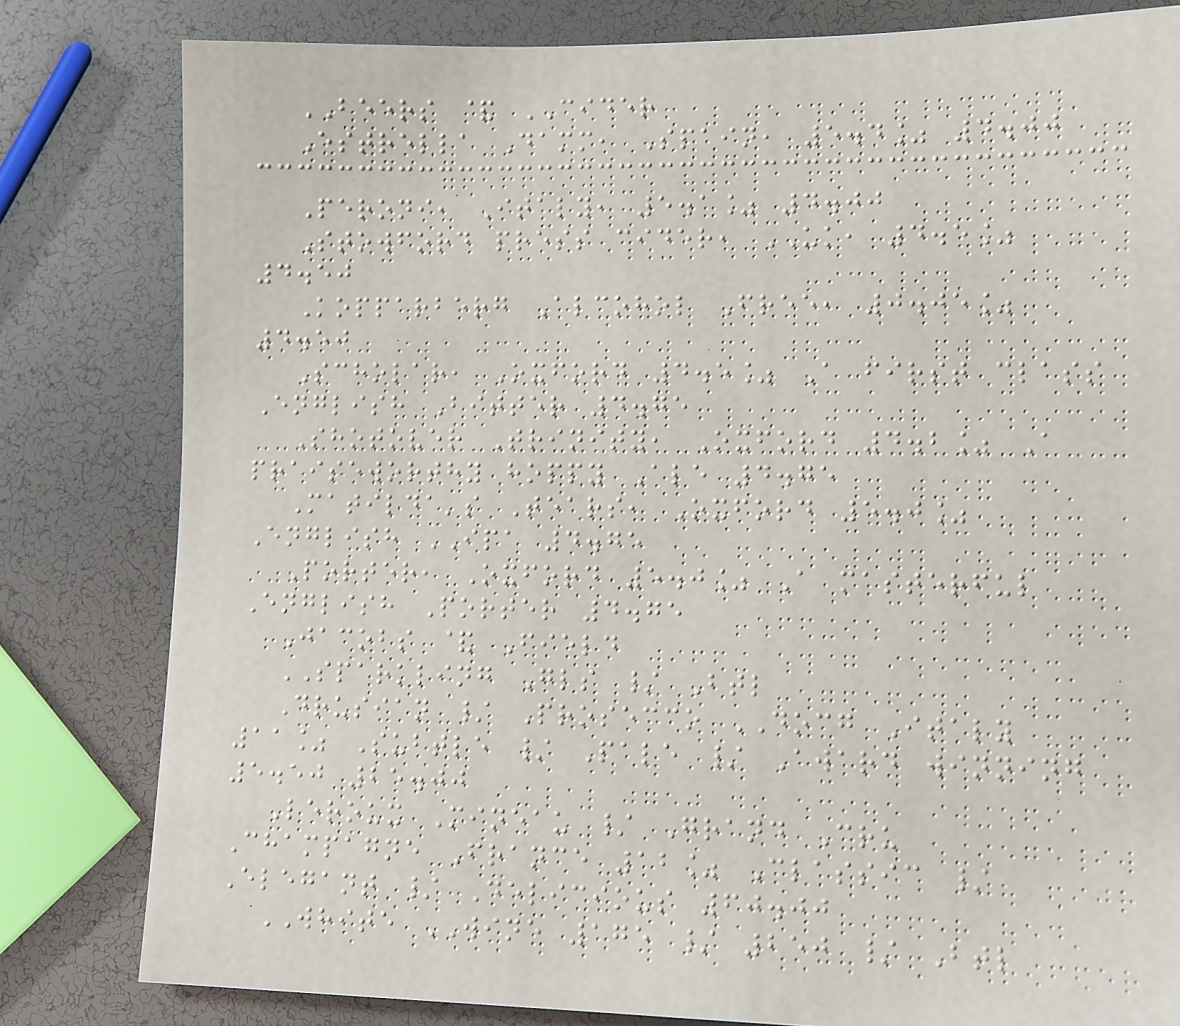BEERS & CIDER
Estrella Damm, Spain, 5.4% 4.00
Peroni, Italy, 5.1% 4.00
Stowford press cider, UK, 4.5%
4.50
Kopparberg Alcohol Free, 0.05%
4.50
Scholar, Oxford 4.5% A first class
English Bitter 4.75
Shotover Trinity, Oxford 4.2% A
praiseworthy hoppy Ale 4.75
Matilda's Tears, Oxford 5.0%
English IPA 4.75
Porter, Oxford 5.0% A masterful
English Porter 4.75
Jacobs & Field
SPARKLING Gls / Btl
Drusian / Prosecco DOCG Italy
11% Subtle / Pale / Award winning
5.50 25.00
Leroux Mineau / Grand Cru
Champagne France 12% Classic /
Elegant / Delicious 60.00
WHITE WINE 175 / 250 / Btl
